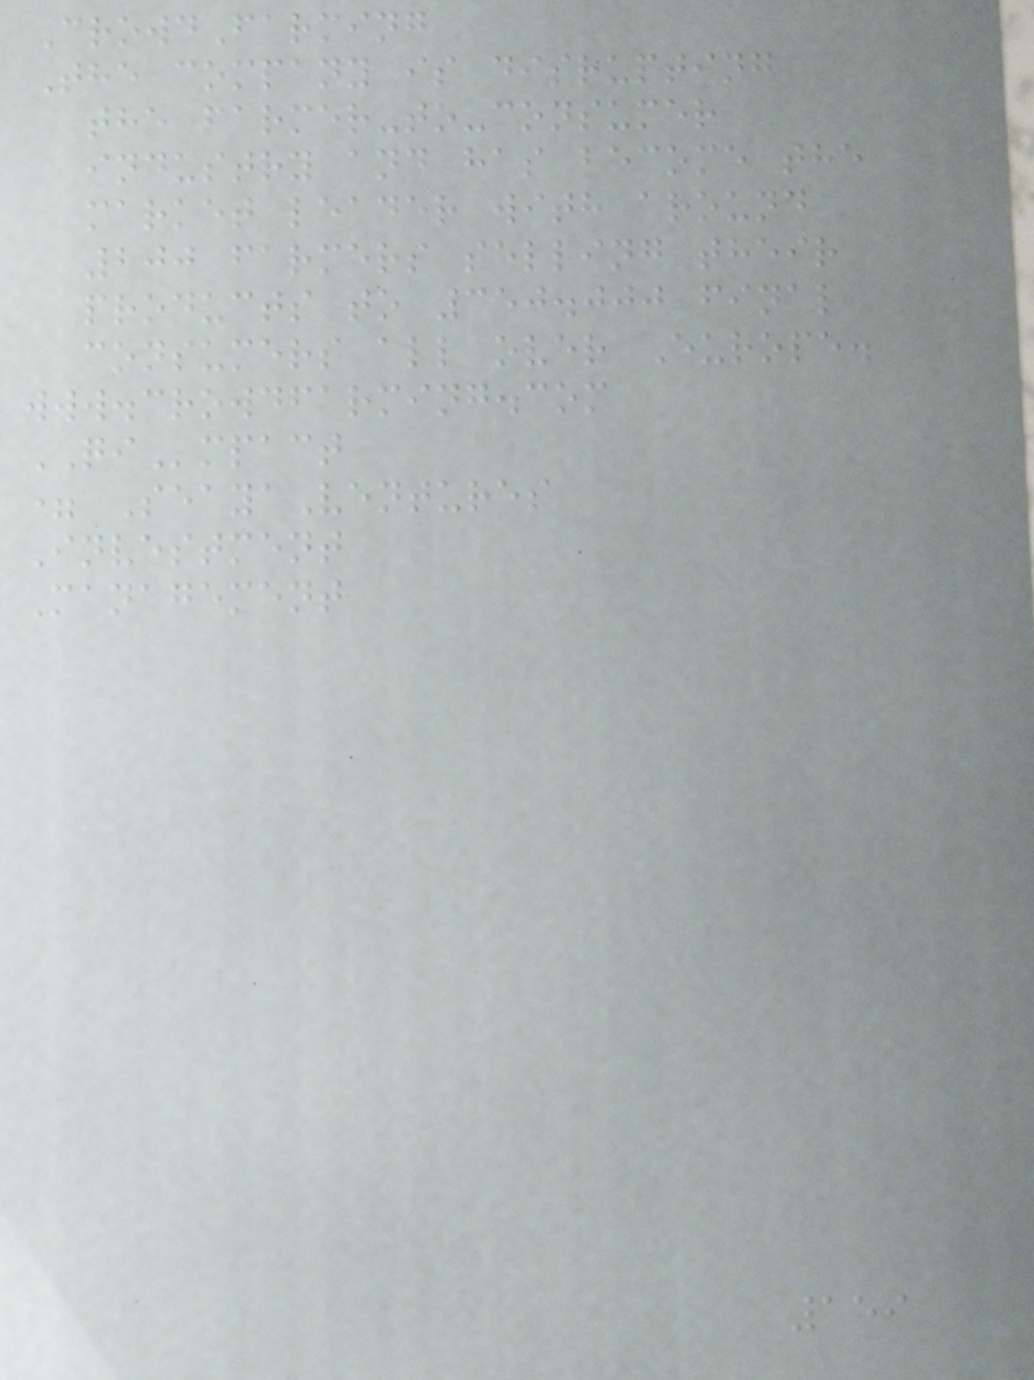CrowdFarming
The company is disrupting
the farmer-to-consumer
industry and has become the
market leader with around
200 farmers selling their
products to 350.000 final
consumers all over Europe.
www.crowdfarming.com
QImpact
= SeayaVentures
Investment
Management
159
